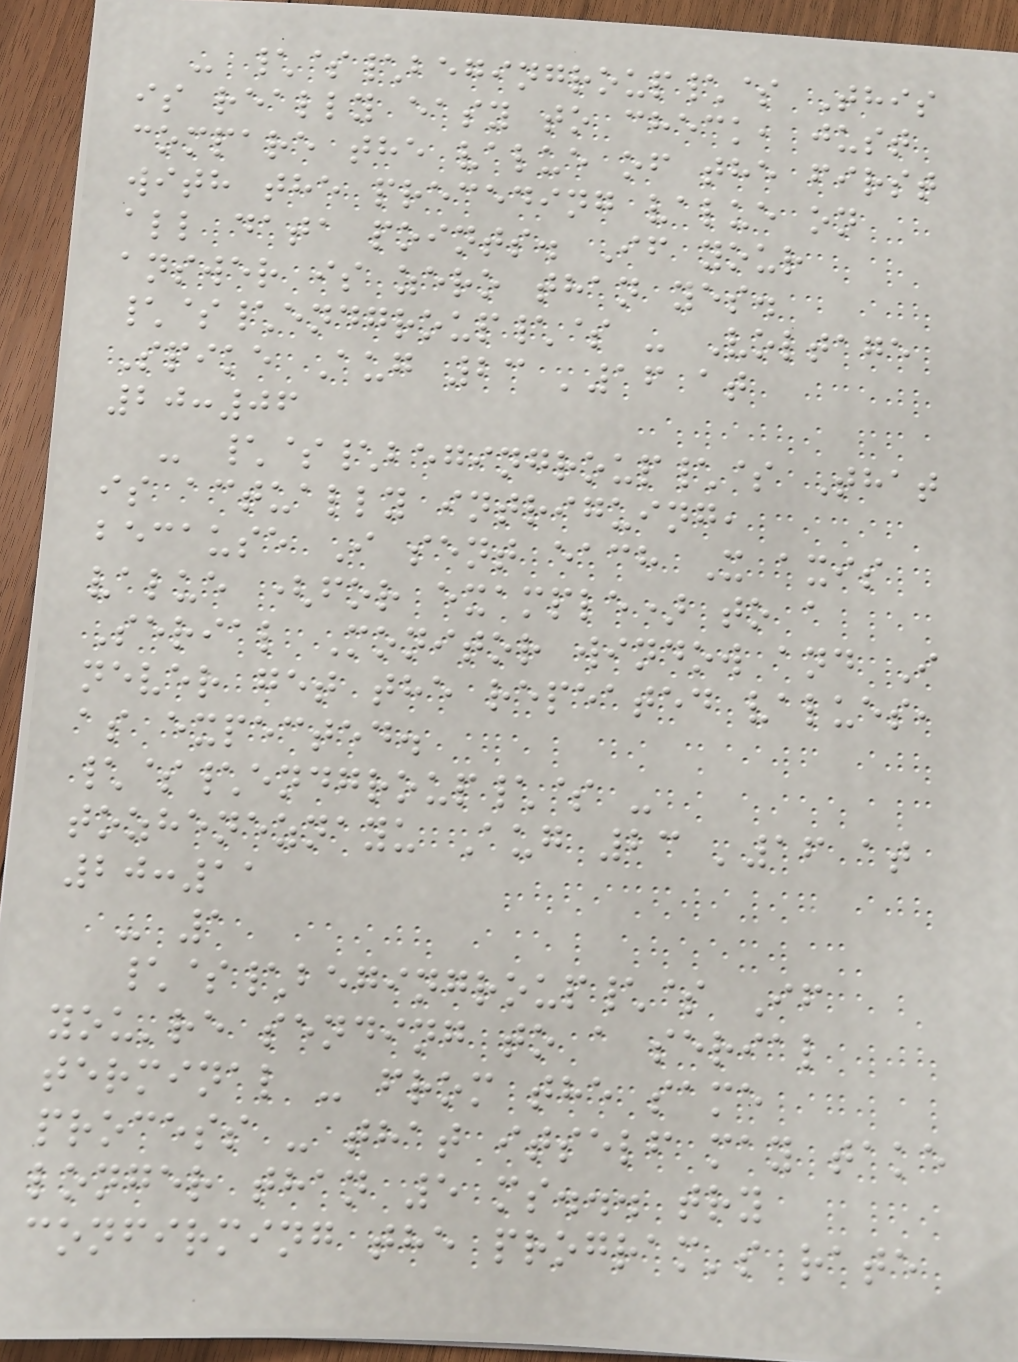- \$\begingroup\$ This
is really easy to check, just
compare the value of the first
with the preceding value on
all data points. If your
answer is zero than yes.
\$\endgroup\$ - Voltage
Spike Aug 23 '16 at
20:06
- \$\begingroup\$ That
is actually intriguing,
because I sent each X axis
value (for example) to a
Serial Monitor window and I
never get the repeated values,
as expected.
\$\endgroup\$ -
tozheneznayu Aug 23 '16 at
20:11
- 1
\$\begingroup\$ If
you're sending to a serial
terminal - from the same
process - that itself may take
longer than 5 ms... try
confirming the program's rate
